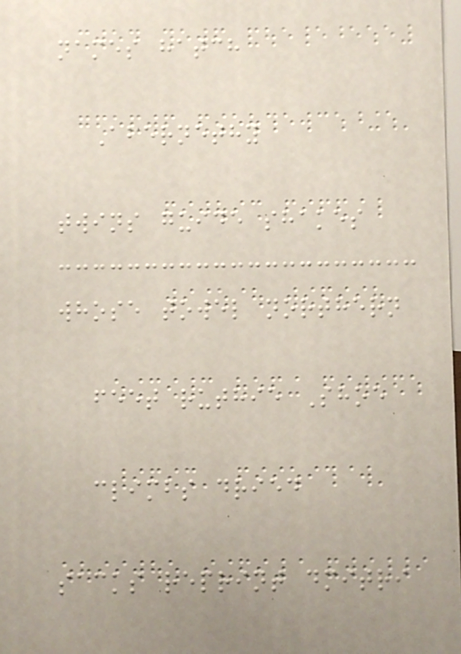names hatch
Abernethy
twins guide shakes
whose towel northern
feet ruthie Shoe
climbs dried
sacks reprint dmitri
